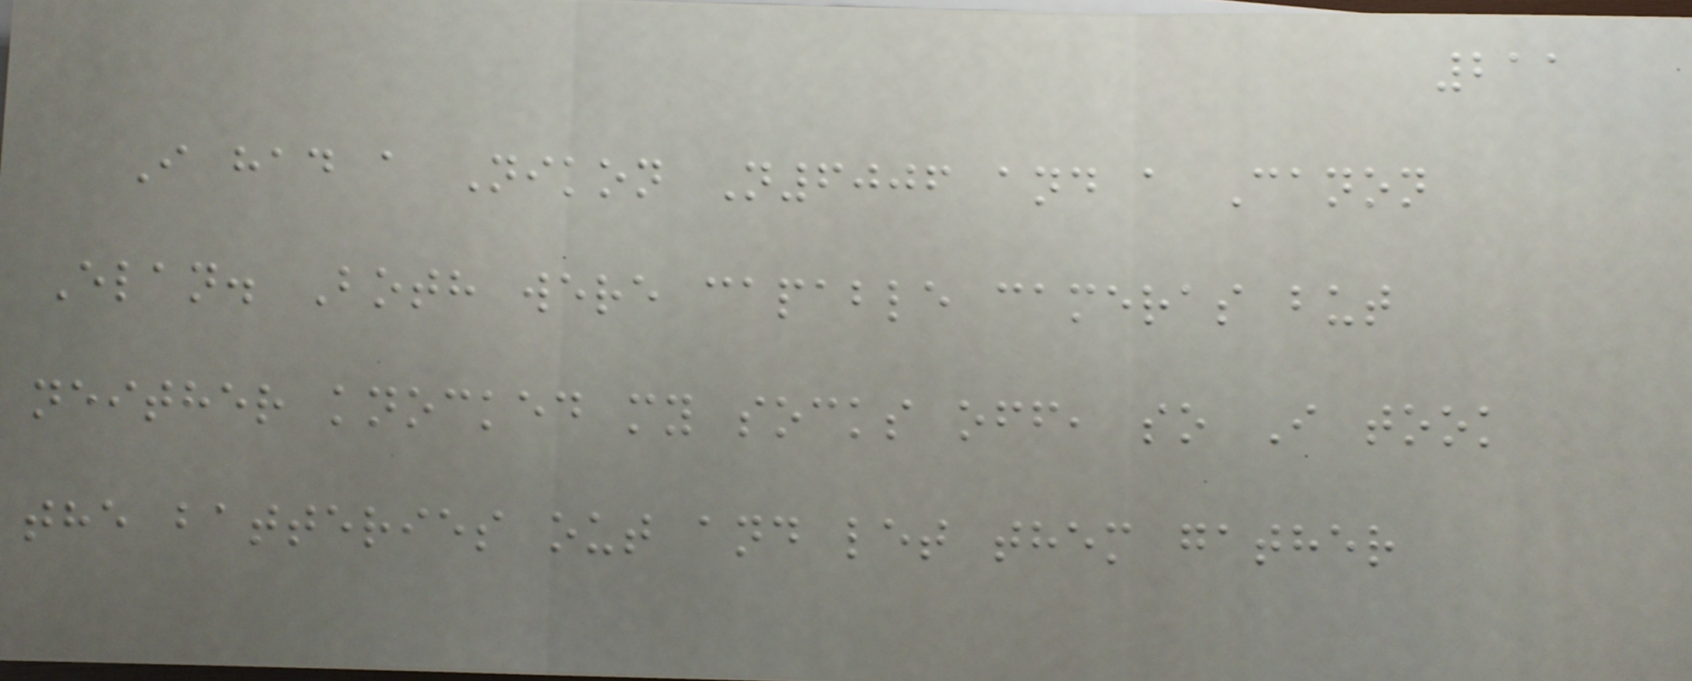211
I had a Nikon N6006 and a Canon
Elan. Both were capable cameras but
neither knocked my socks off, so I took
the batteries out and let them gather
